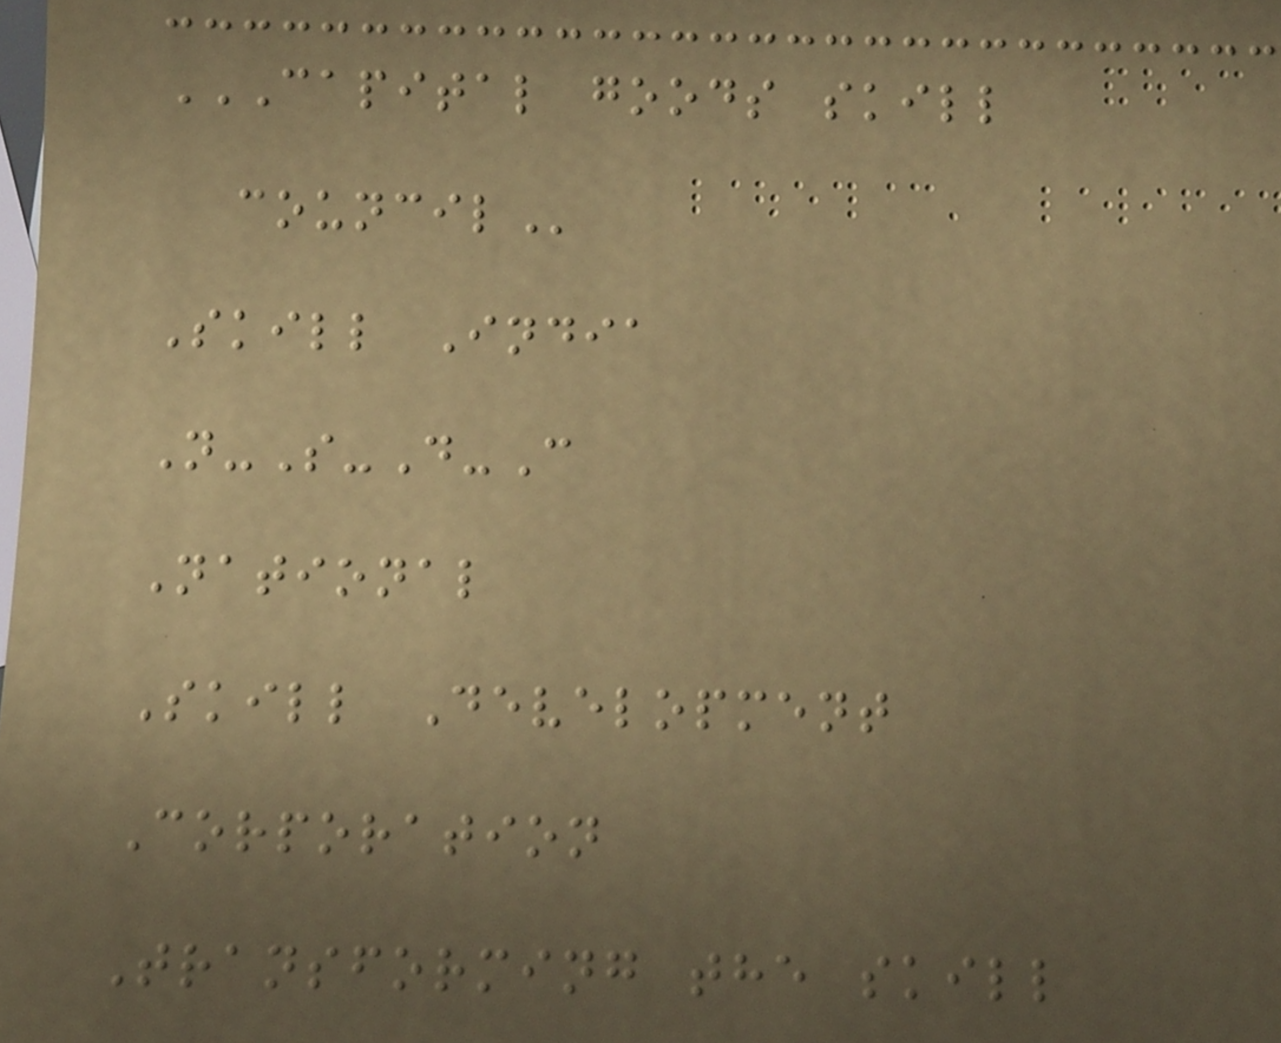CAPITAL GOODS SKILL
COUNCIL
Skill India
N-S-D-C
National
Skill Development
Corporation
Transforming the skill
